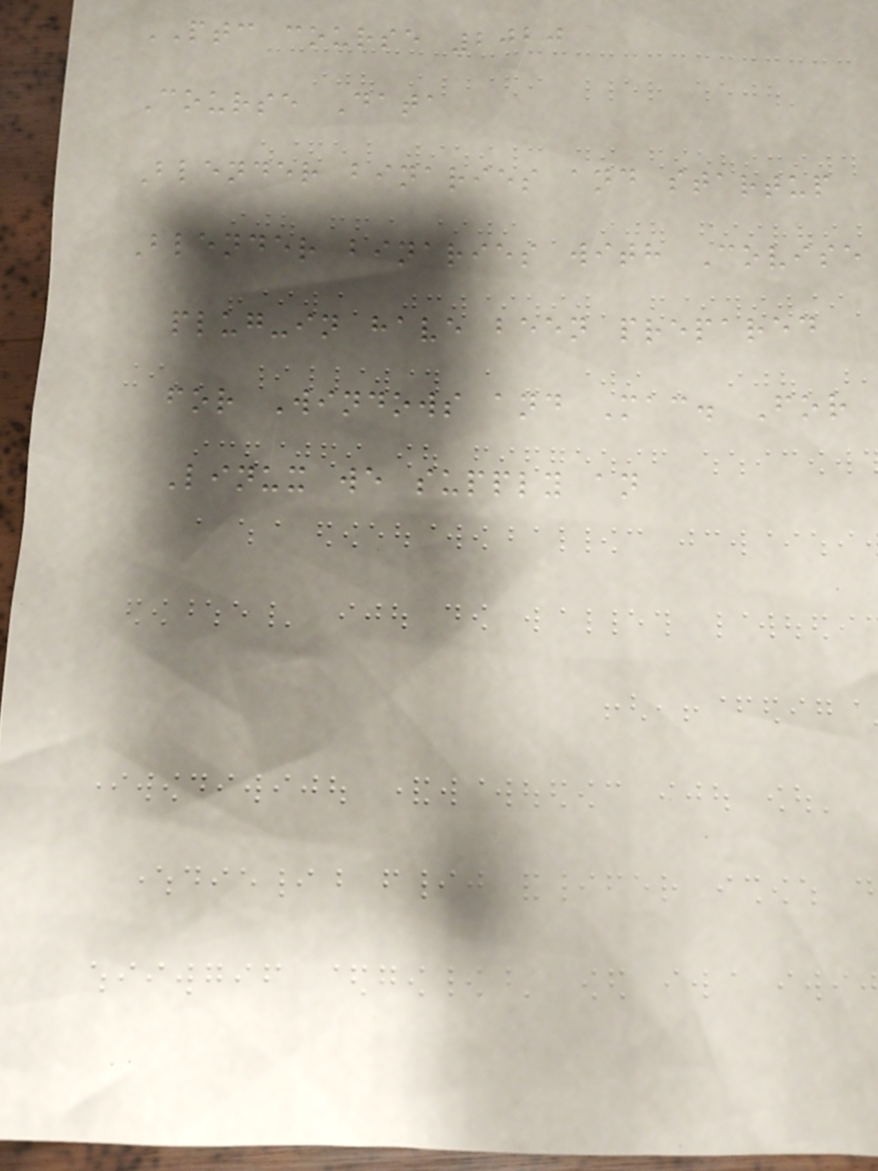PTC course 2020
Course Data
Blender binaries and startup
Blender binaries with Covise
plug-in have been prepared
for Windows and Mac. For
Linux we supply an
